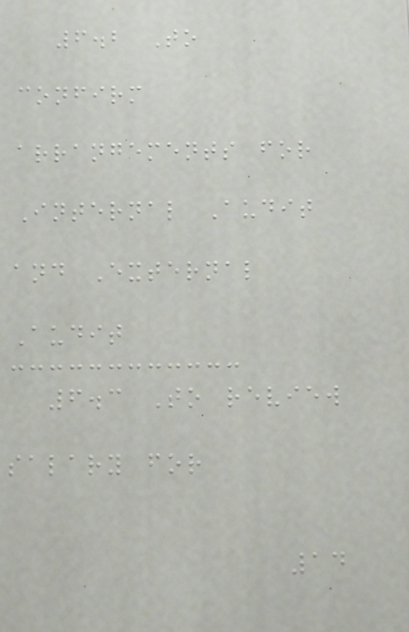6.2 To
confirm
arrangements for
Internal Audit
and External
Audit
6.3 To review
salary for
14
